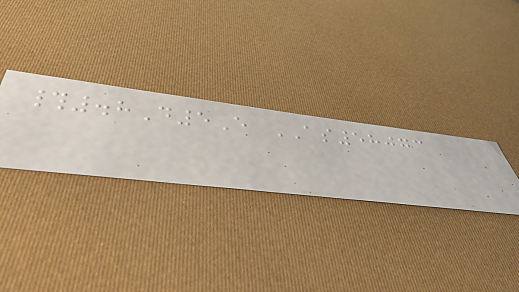#.8D5E AS58073
